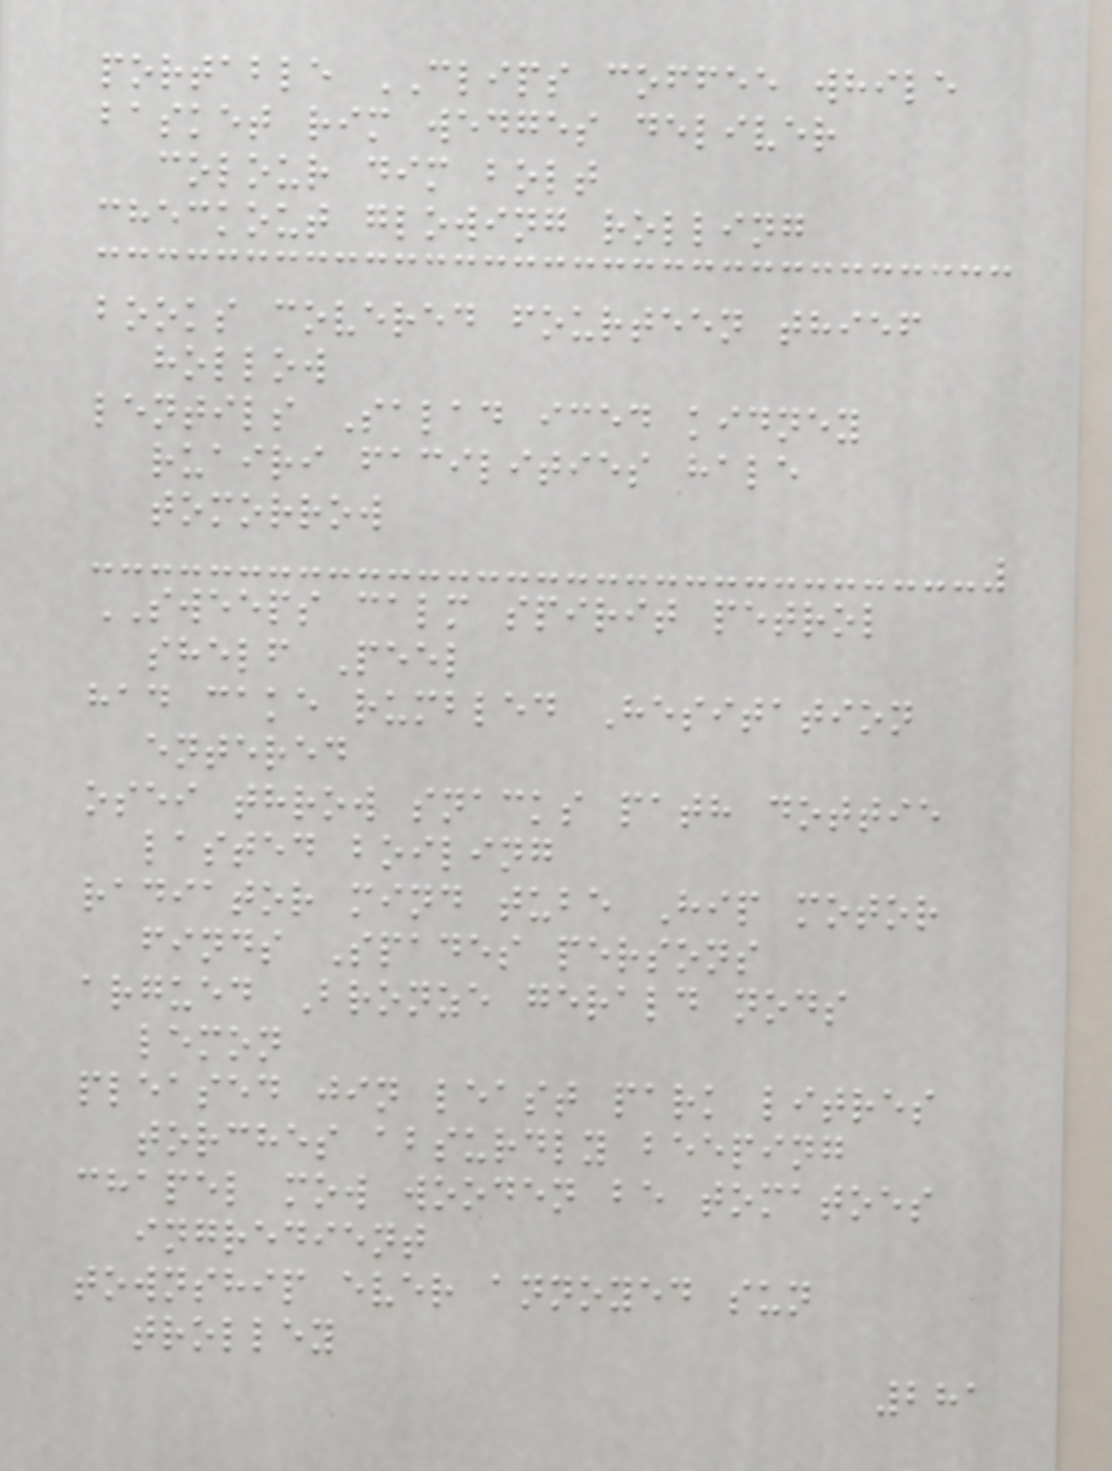portable CLIPS coffee while
basket rim wedges deliver
colour dim bolt
checkout glowing rolling
books covered fourteen thief
hollow
lentils Salad iced kidney
ruairi facilities hale
tomorrow
SWEEPS calm spirit petrol
shelf Peel
had cake rumbled Hesitation
entered
osei throw snacks path dottie
lasted boiling
radiator mind tube Hip motor
finds Spades persons
argued Bronze gerald nods
lemon
pleased jin least park litres
torches absurdly beeping
chapel mow wooden be tomatoes
ingredient
township ever annoyed sun
trolley
281
